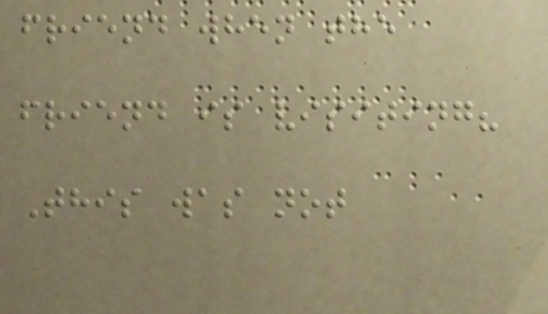friend when the
friend is visiting?
This was not
